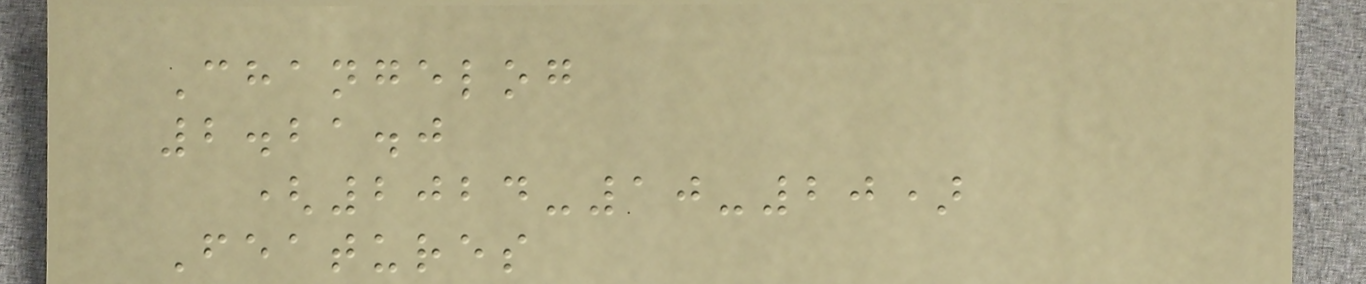Changelog
2.21.0
(2024-10-20)
Features
